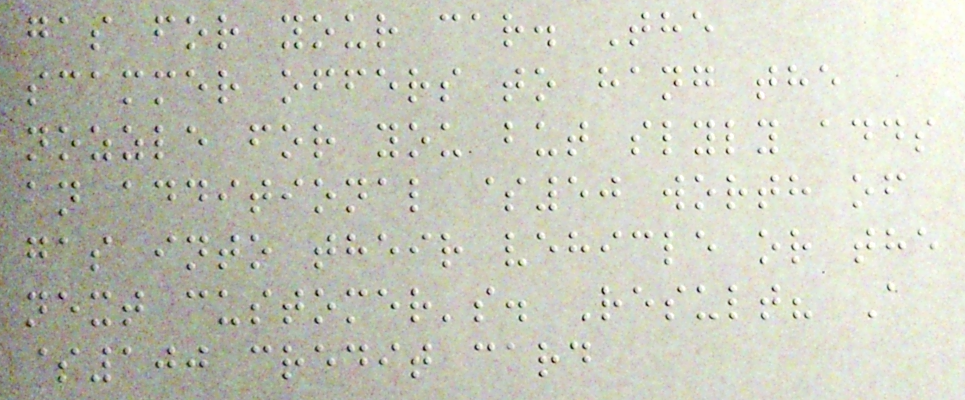gas for your car. The
scammer offers to hang the
nozzle for you but slyly adds
an additional $50 worth of
gas into their vehicle or the
next customer's. Result? A
$100 credit card
